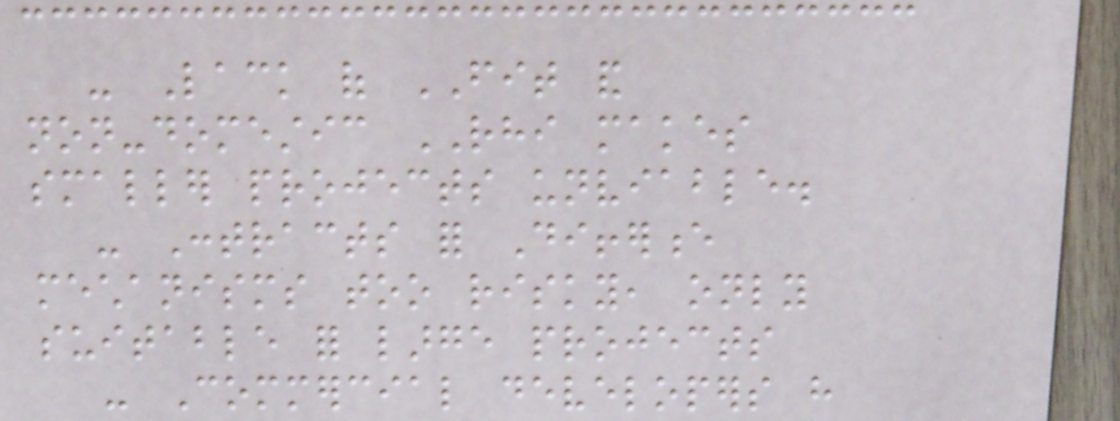- Lack of FIT and
non-domestic RHI makes
smaller projects unviable.
- Contracts for Difference
mechanisms too risky, only
suitable for large projects
- Commercial developers have
